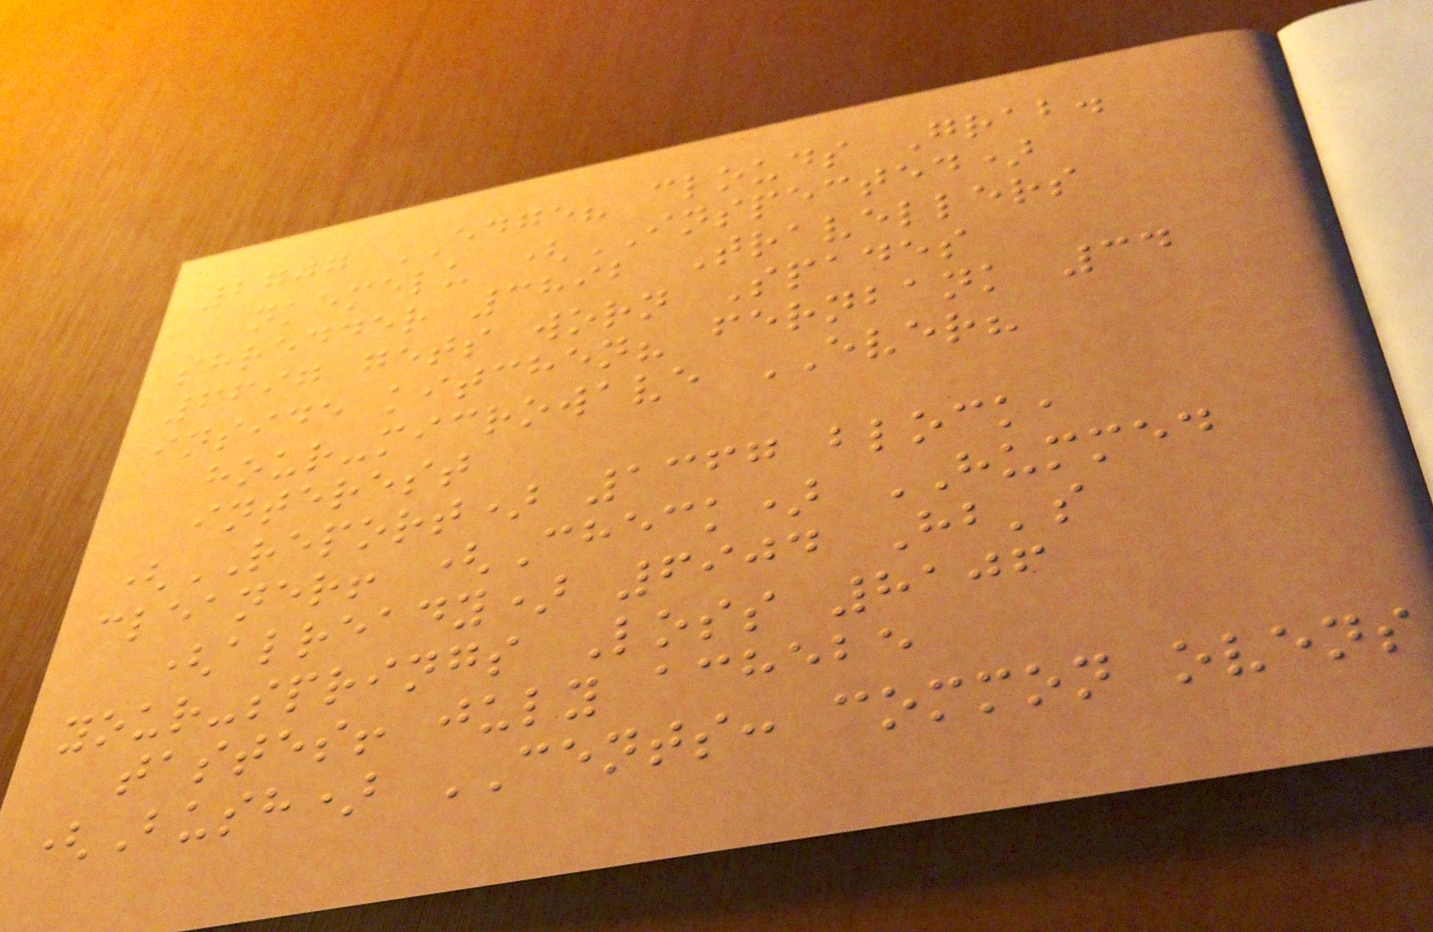2707 EDGE? clouds Grab.
nkemelu (INSPECTED)
shredder 3892 Travellers
6697 gets worn Spades
inside kitchen? fernbank 34
hour-microwave EVER?
interest
(REPORT) 1367 block,
cleaner! (Check) HUMMED
(already) 6904 Hb's
your-springs Loss 8106
tastes! july achebe
(Bush) CENTS: common ovens
